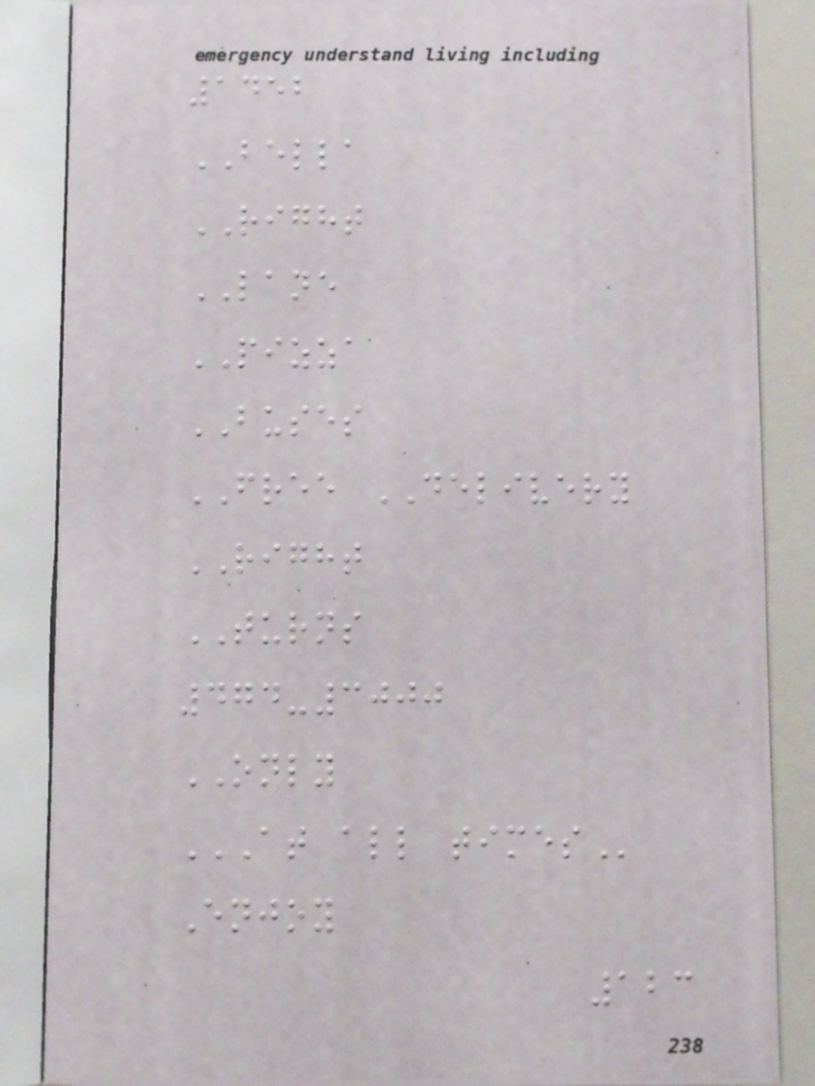1452
BELLA
RIGHT
LANE
PIZZA
BUSES
FREE DELIVERY
RIGHT
TURNS
474-3000
ONLY
AT ALL TIMES
Enjoy
123
